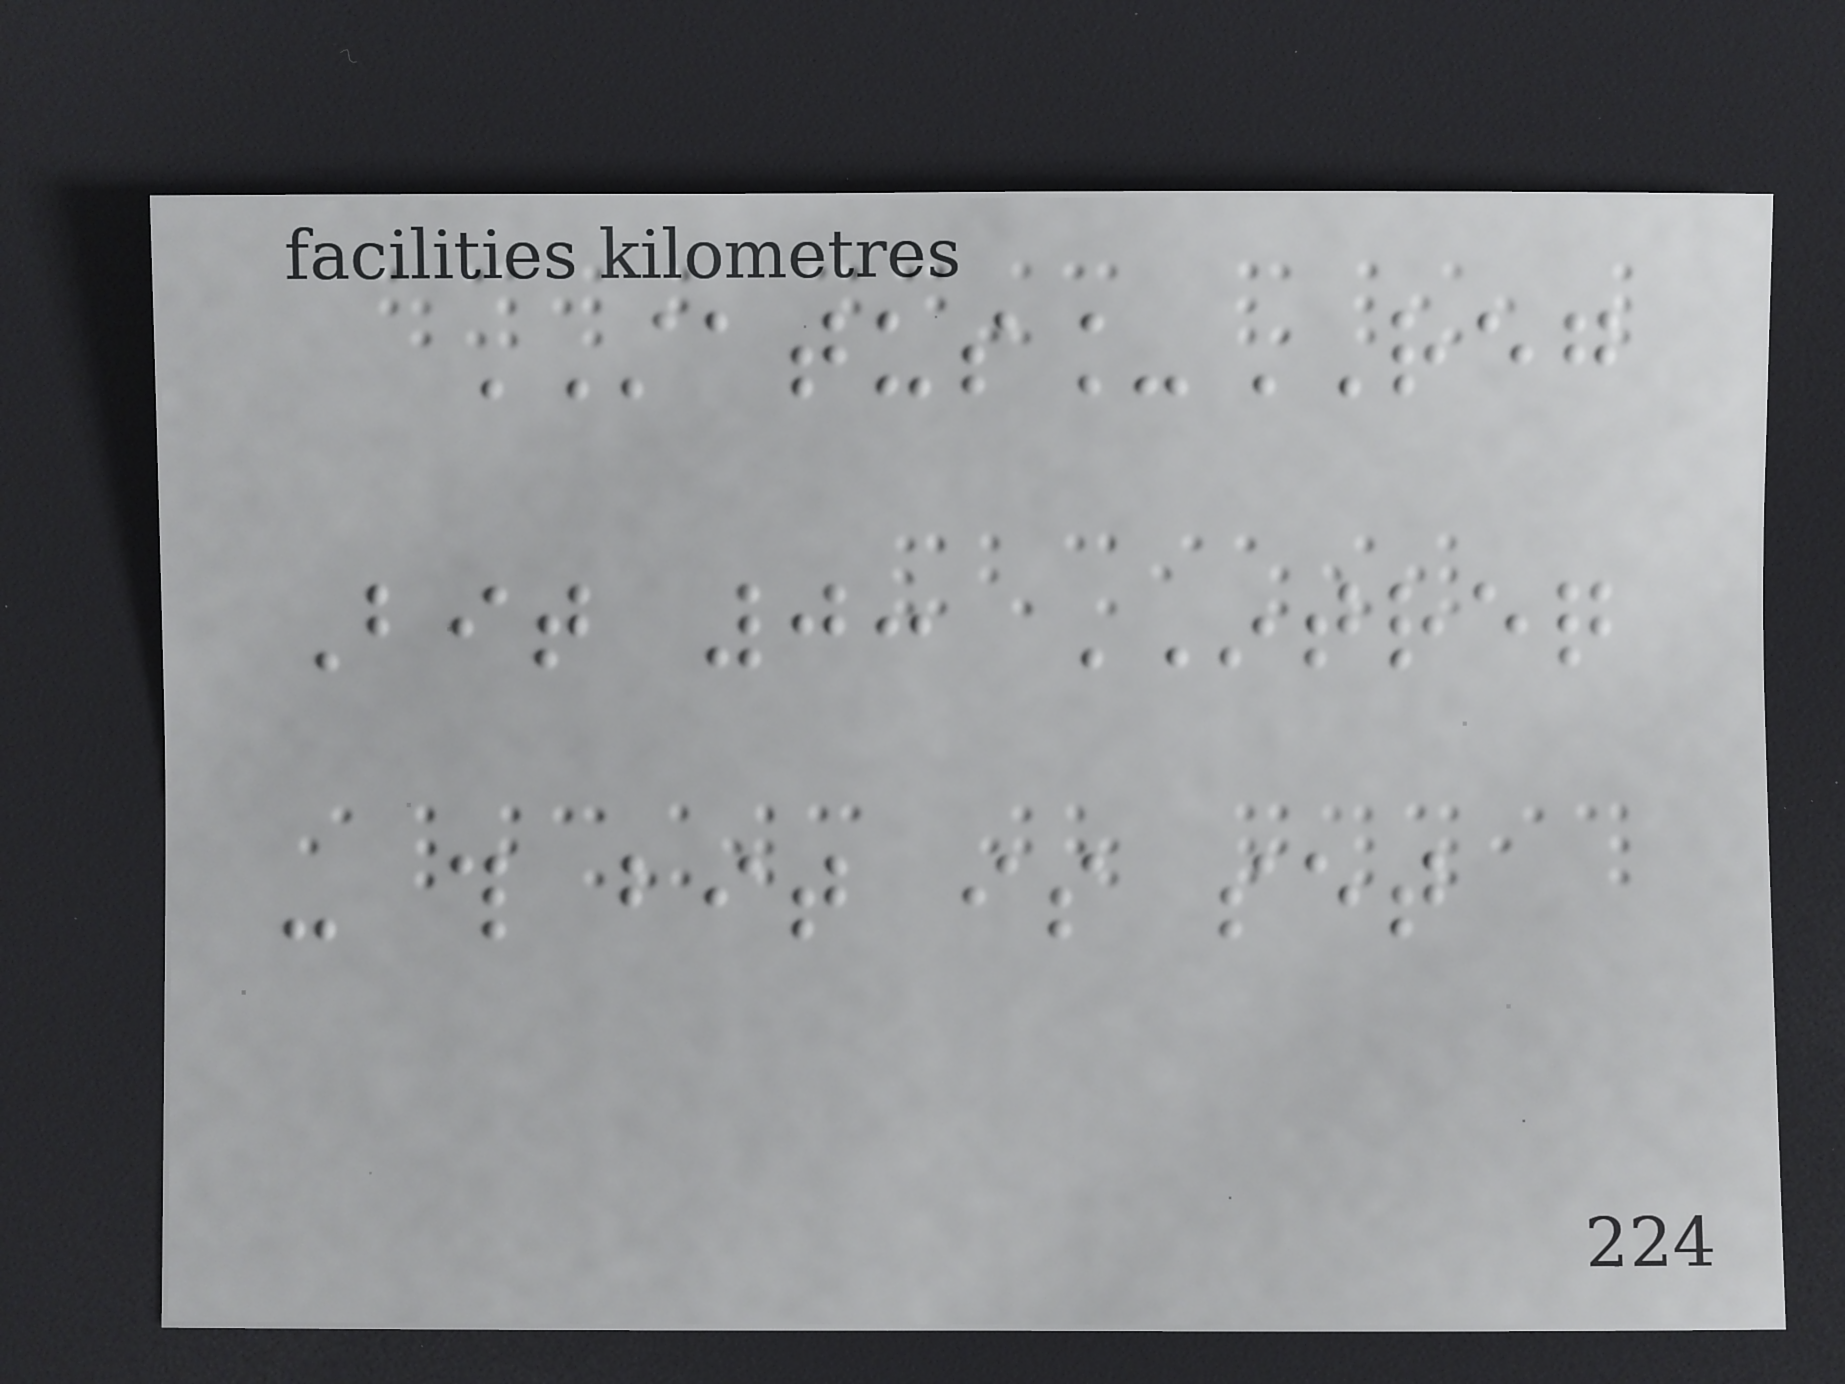STATUS_REG
Bit 0: INTREQ
- this bit is set
